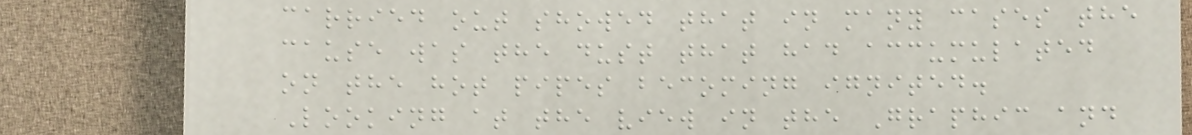carried out showed that in many cases the
cause was the dust that had accumulated
on the hot pipes becoming ignited.
Looking at the view in the Graphic and
